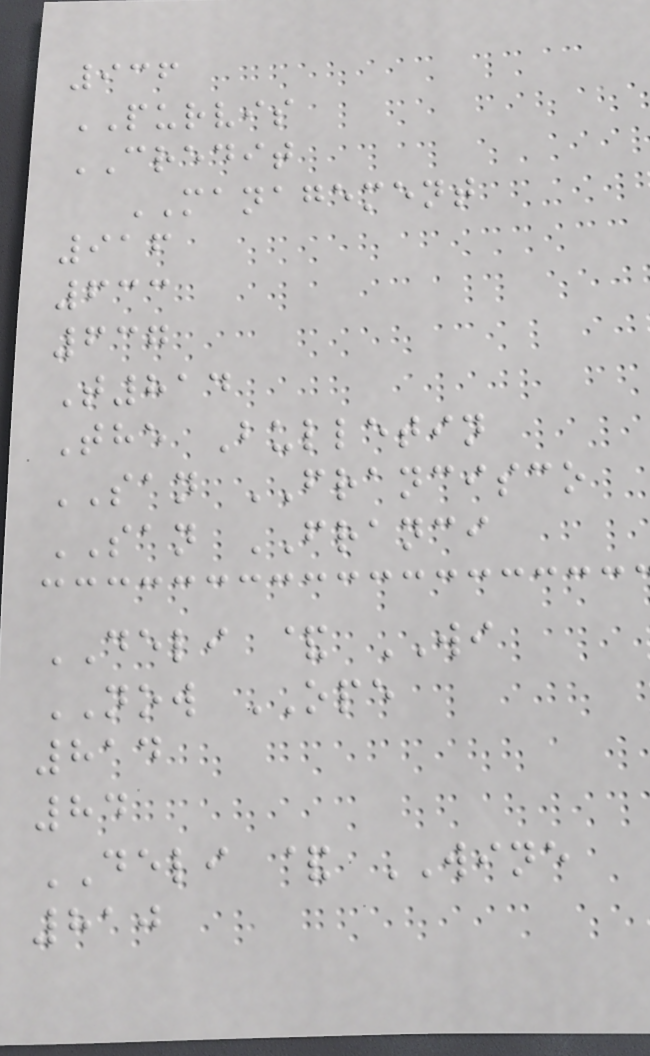936
PURVIS
CREDIT
MANAGEMENT
916
633
637
T814
The Bulletin
SAN FRANCISCO
SAN FRANCI
DELI & WI
NOW OPE
814
84
DELI & WINE
810
